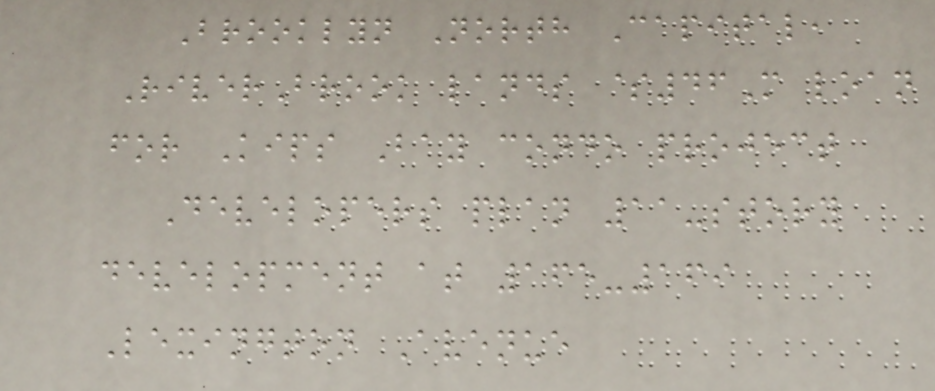Brooklyn North Capital,
RiverBrook lands $46M loan
for Kips Bay condo project
Developers plan 11-story
development at 165-169
Lexington Avenue
